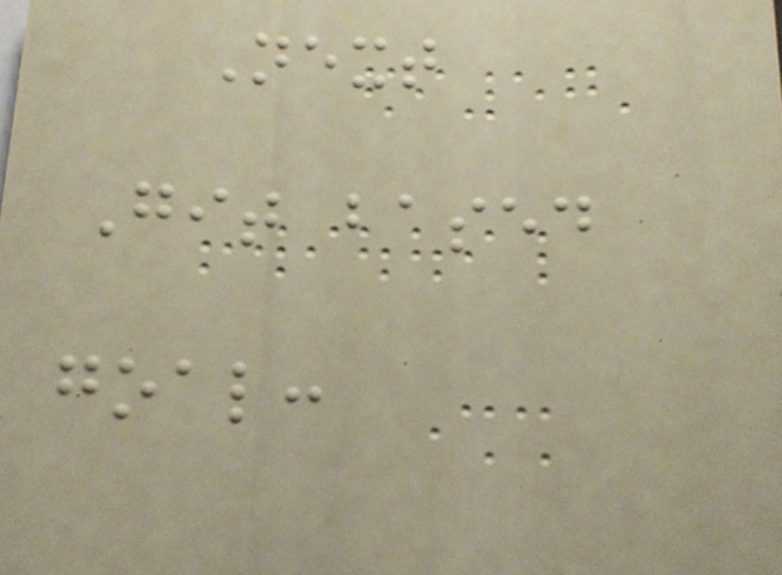Next
Git based
goal:
